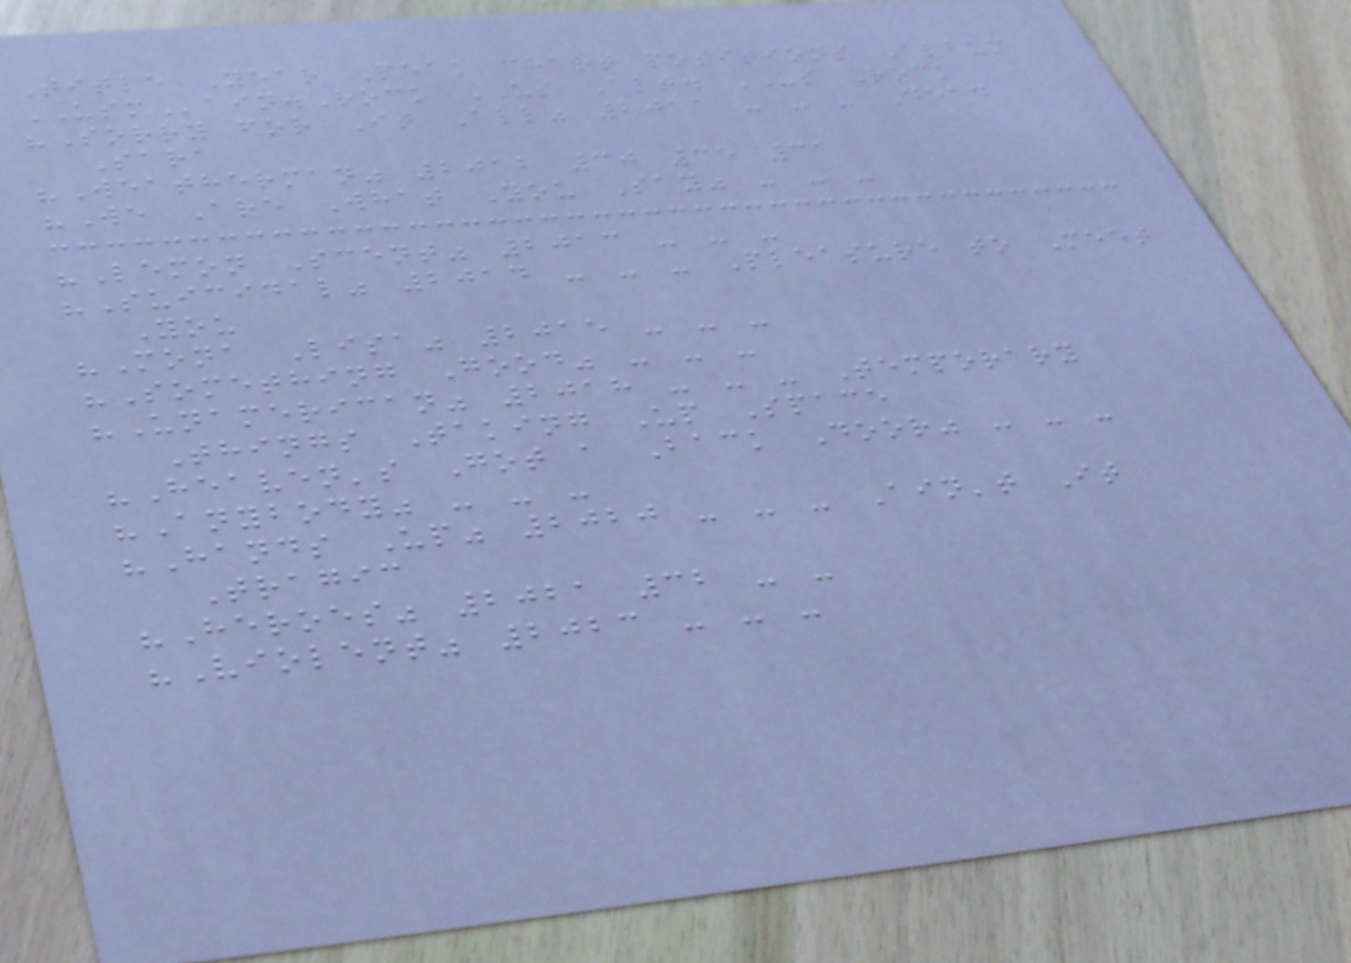Title Year Peak chart positions Album
USMain.Rock US Alt. US Rock
"Sorry for It All" 2011 - - - Dead
Sara
"Weatherman" 2012 30 35 31
"We Are What You Say" - - -
"Lemon Scent" 2013 - - -
"Suicidal" 2014 - - - Pleasure to Meet
You
"Mona Lisa" 2015 - - -
"Something Good" - - -
"Unamerican" 2018 - - - Temporary
Things Taking Up Space
"Heaven's Got a Back Door" - - -
"Anybody" - - -
"Hands Up" 2020 - - - Ain't It
Tragic
"Heroes" 2021 32 - -
"Violent" 2023 - - -
